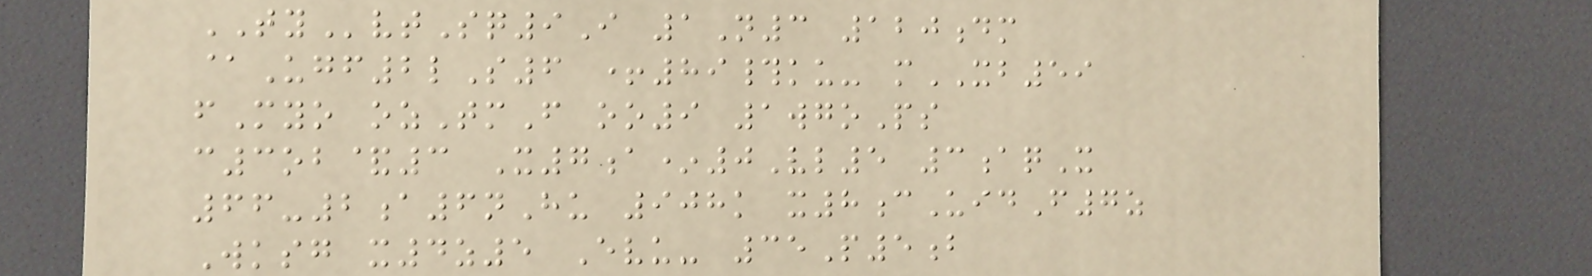TYvtSq9I 1N3 120dm
@Ugf2lS6 +89#ku- mXB59
fMyo ozTmF oo9 1wgoPs
c3ob&3 X7a*0Vl5 3aqX
66-2a6nHu 908k x8cUidF7z
Wksg x4z5 Evu- 35P5b
